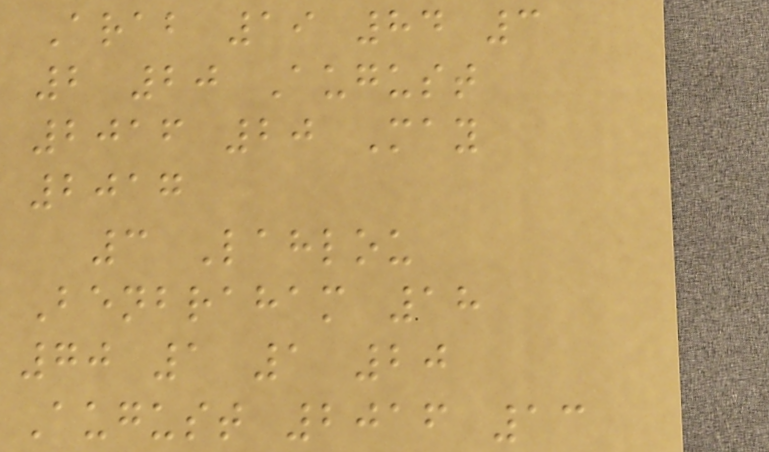Arab 19 84 3
2 20 August
2016 20 May
2017
3 Lahlou
Benbraham 18
70 1 1 20
August 2016 13
